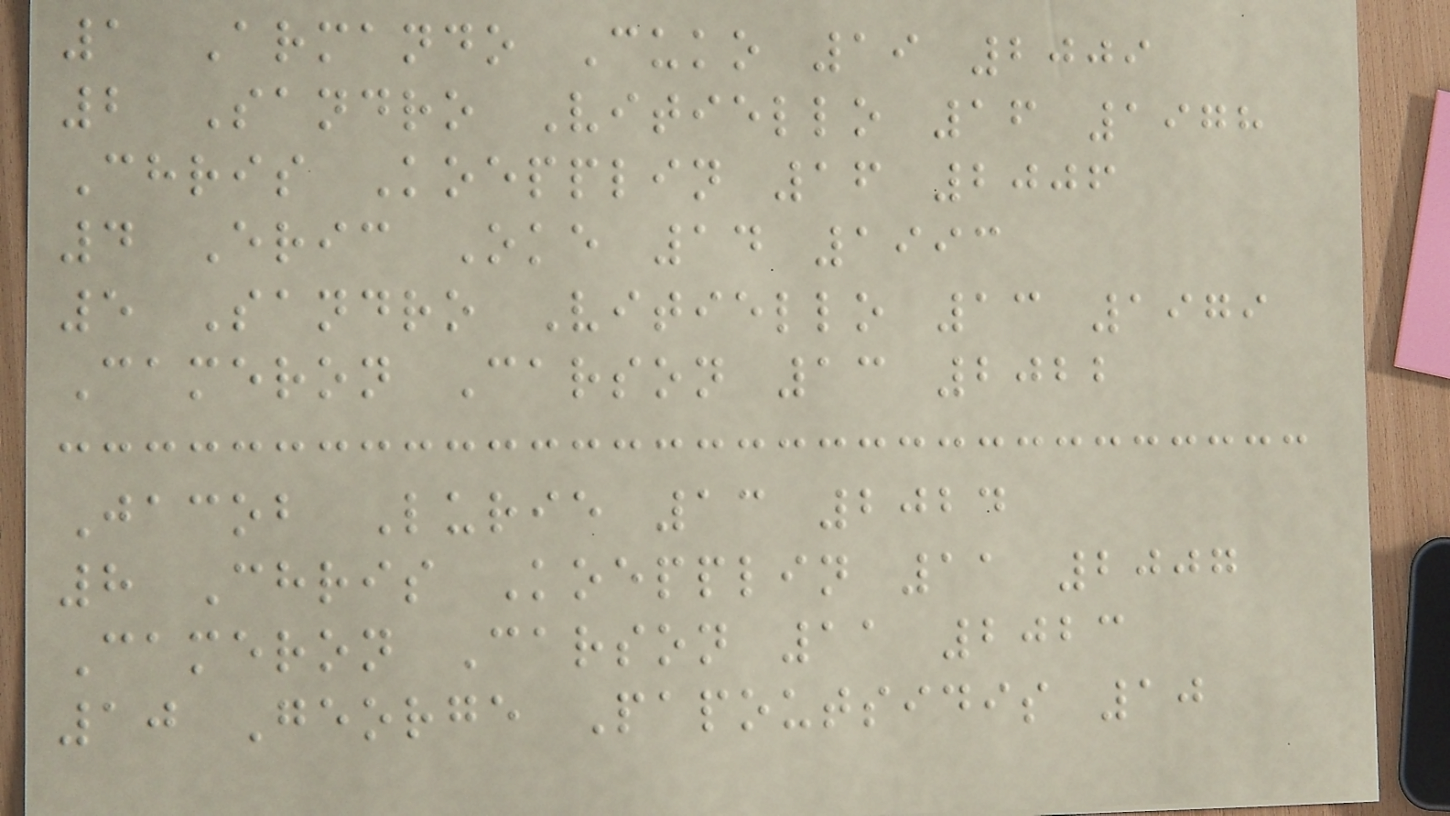1 Armando Cuko 19 2009
2 Sandro Vitiello 16 1978
Chris Koepplin 16 2006
4 Eric Oke 14 1993
5 Sandro Vitiello 13 1979
Cameron Carson 13 2022
Jacob Lurie 13 2024
8 Chris Koepplin 11 2007
Cameron Carson 11 2023
10 George Papoutsidis 10
